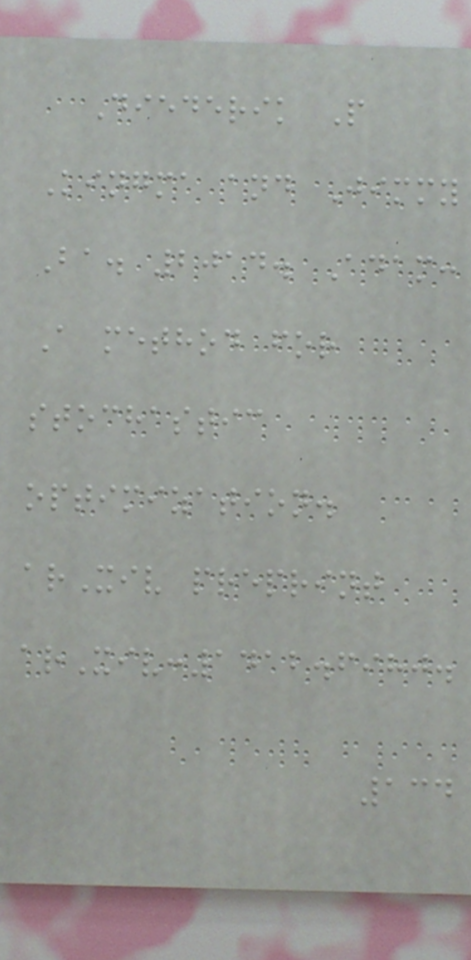Diederik P
Kingma and Jimmy
Ba. 2014. Adam:
A method for
stochastic
optimization.
arXiv preprint
arXiv:1412.6980.
134
